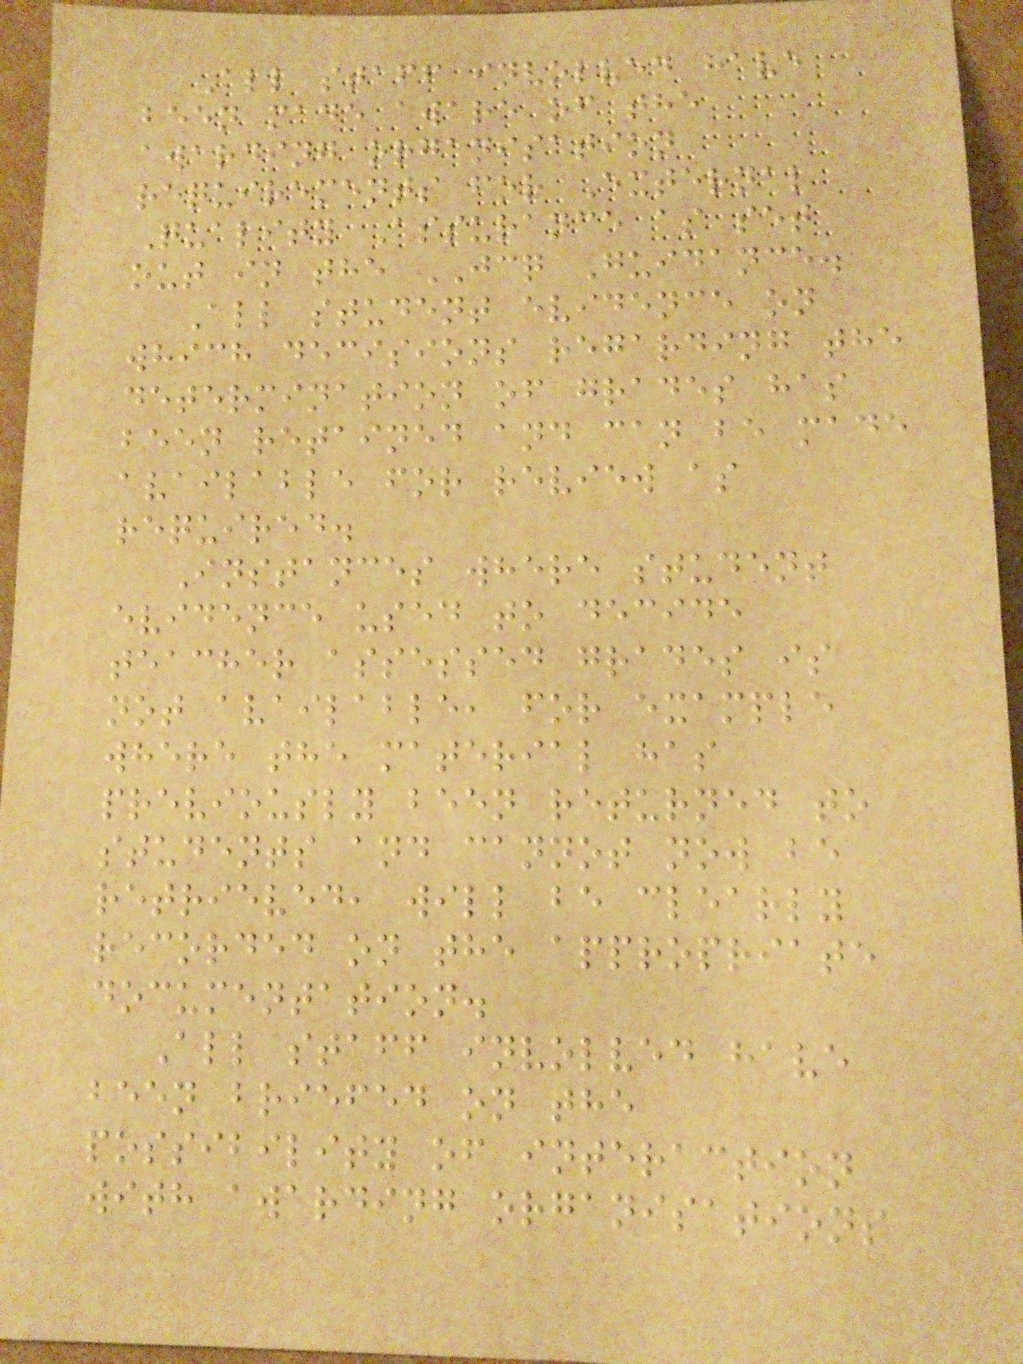All staff involved have
been made aware of the
awarding organisation
requirements for External
Quality Assurance as set
out in the JCQ Guidance.
All student evidence on
which decisions regarding the
determination of grades has
been retained and can be made
available for review as
required.
Instances where student
evidence used to decide
teacher assessed grades is
not available, for example
where the material has
previously been returned to
students and cannot now be
retrieved, will be clearly
recorded on the appropriate
documentation.
All staff involved have
been briefed on the
possibility of interaction
with awarding organisations
